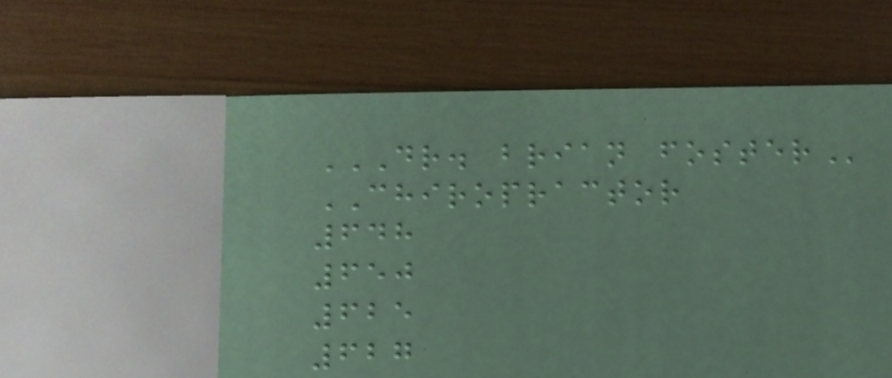DR. BRIAN FOSTER
CHIROPRACTOR
648
650
625
627
